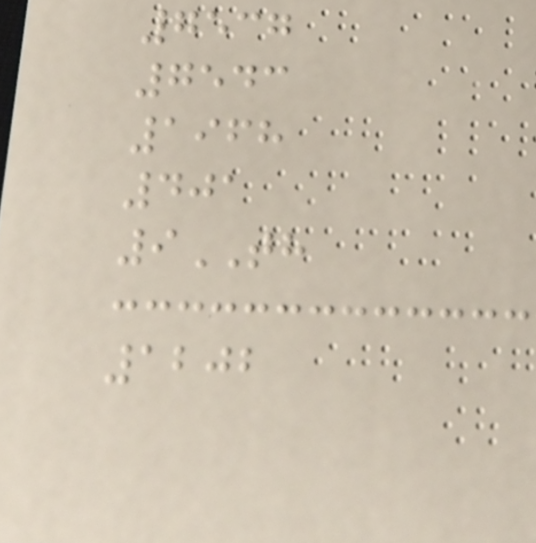7537
7543
1968
401
9TH
1202
